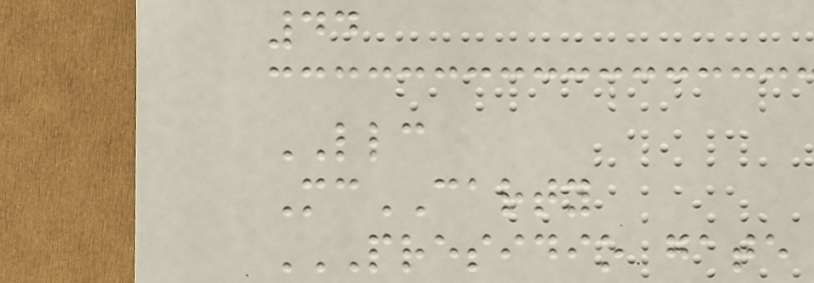44
LLC
McCARTY
PRESIDIO GATE
